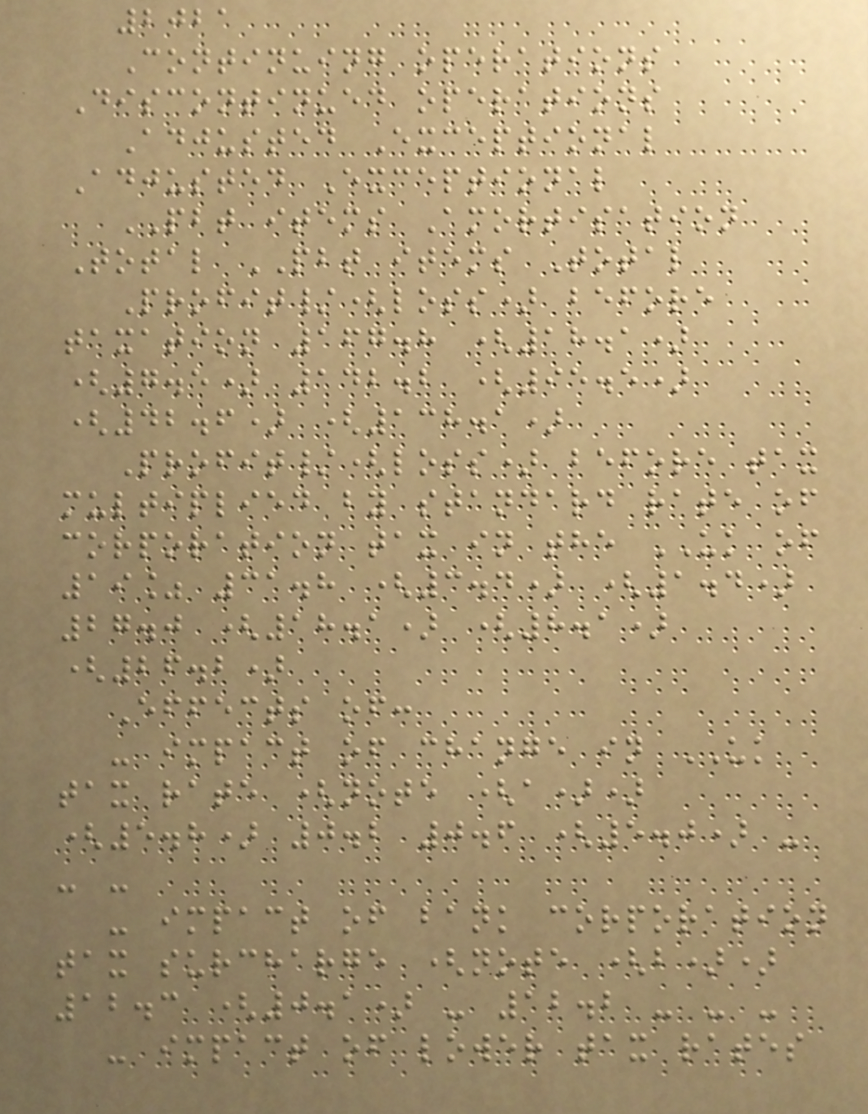2021
Continuing operations
Discontinued operations
Adjusted Exceptional
Adjusted Exceptional
PBT items Amortisation
Total PBT items Total
Profit/(loss) before
taxation 167.8 (18.1)
(7.5) 142.2 (95.5)
(42.6) (138.1)
Profit/(loss) before tax
multiplied by standard rate of
corporation tax in the UK of
19% 31.8 (3.4) (1.4)
27.0 (18.1) (8.1)
(26.2)
Effects of:
- impact of change in UK
tax rate (note (a))
(5.8) 0.2 0.6 (5.0) -
- -
- impact of bank corporation
tax surcharge (note (b))
12.3 (0.1) - 12.2 - - -
- impact of lower tax rates
